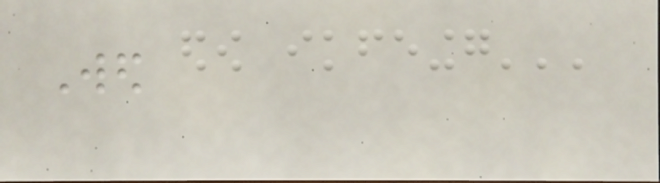Wed
